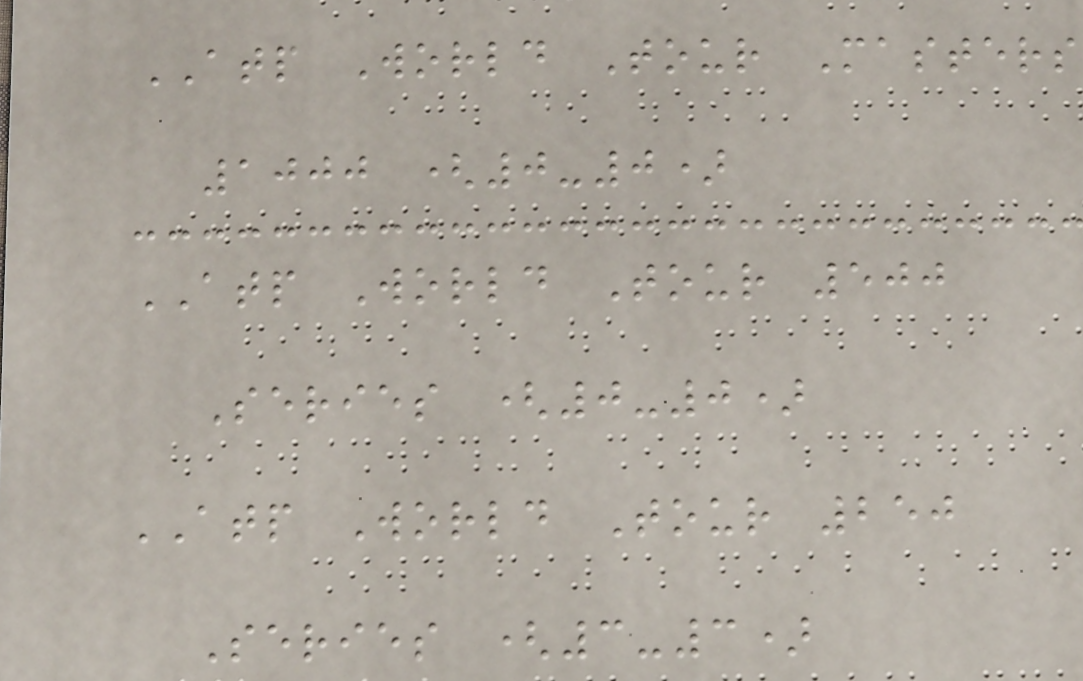ATP World Tour Masters
1000 (0-0)
ATP World Tour 500
Series (0-0)
ATP World Tour 250
Series (3-3)
